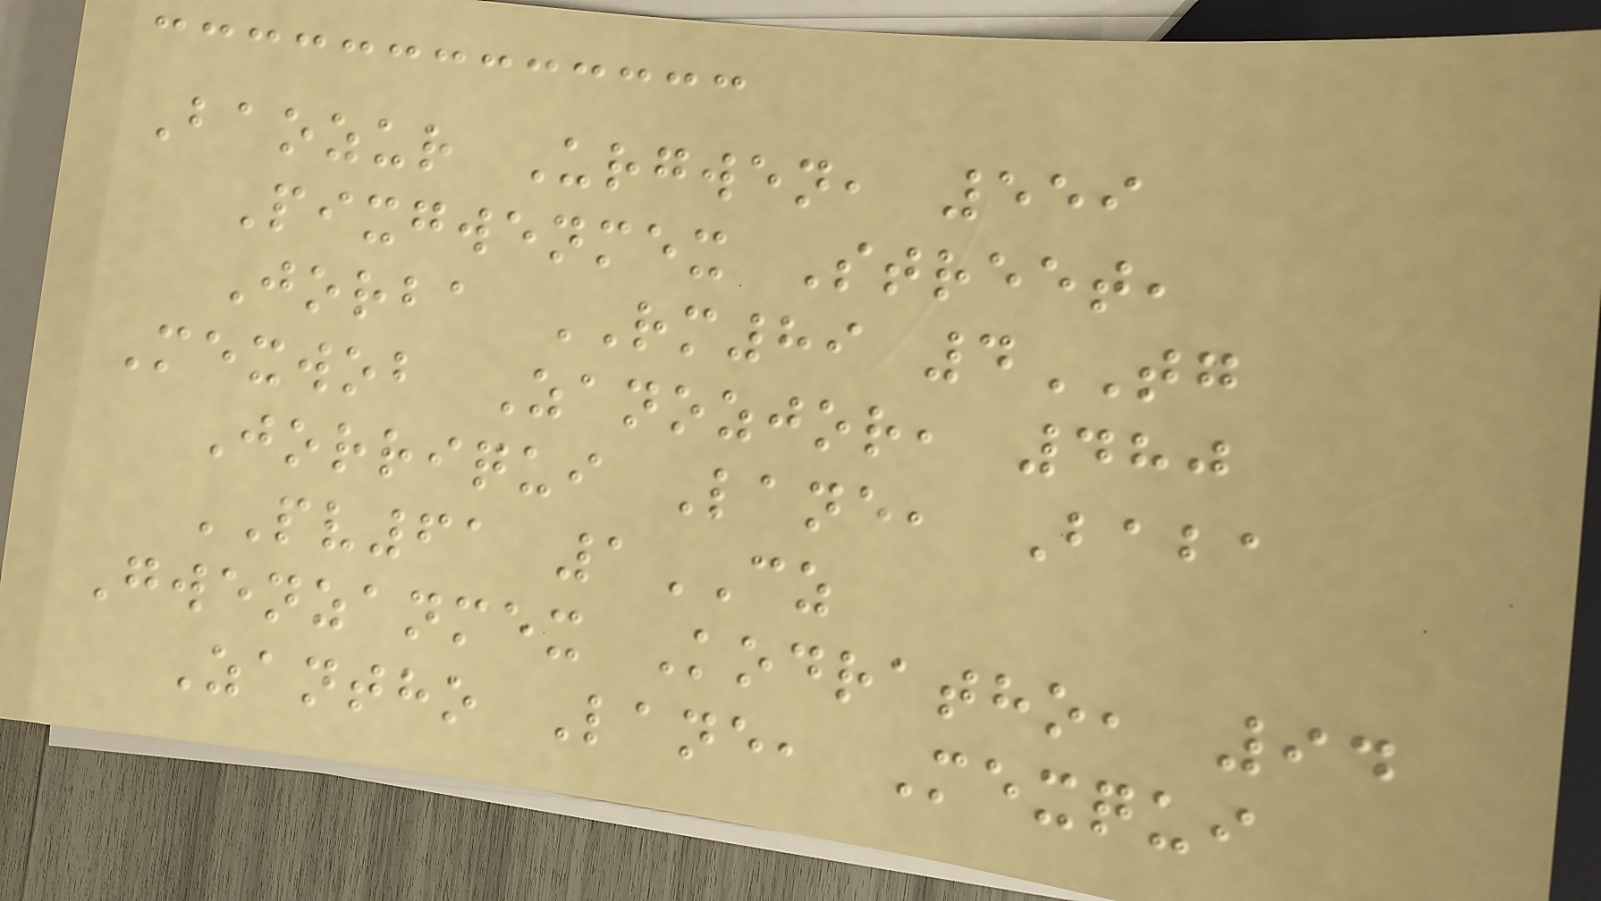Baozur Urgwen, 559
Pixgwenmex Street,
Jorba RM89 4TG
Mexwob Zanozjor, 480
Jorriqui Lane, Baba
PV61 1CZ
Gwenzanmex Kodratho, 94
Zantho Lane, Mexqui
